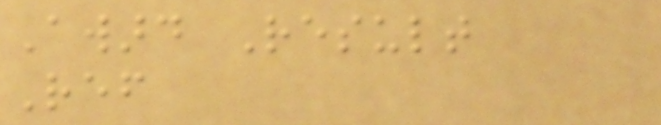Award Result
Ref
